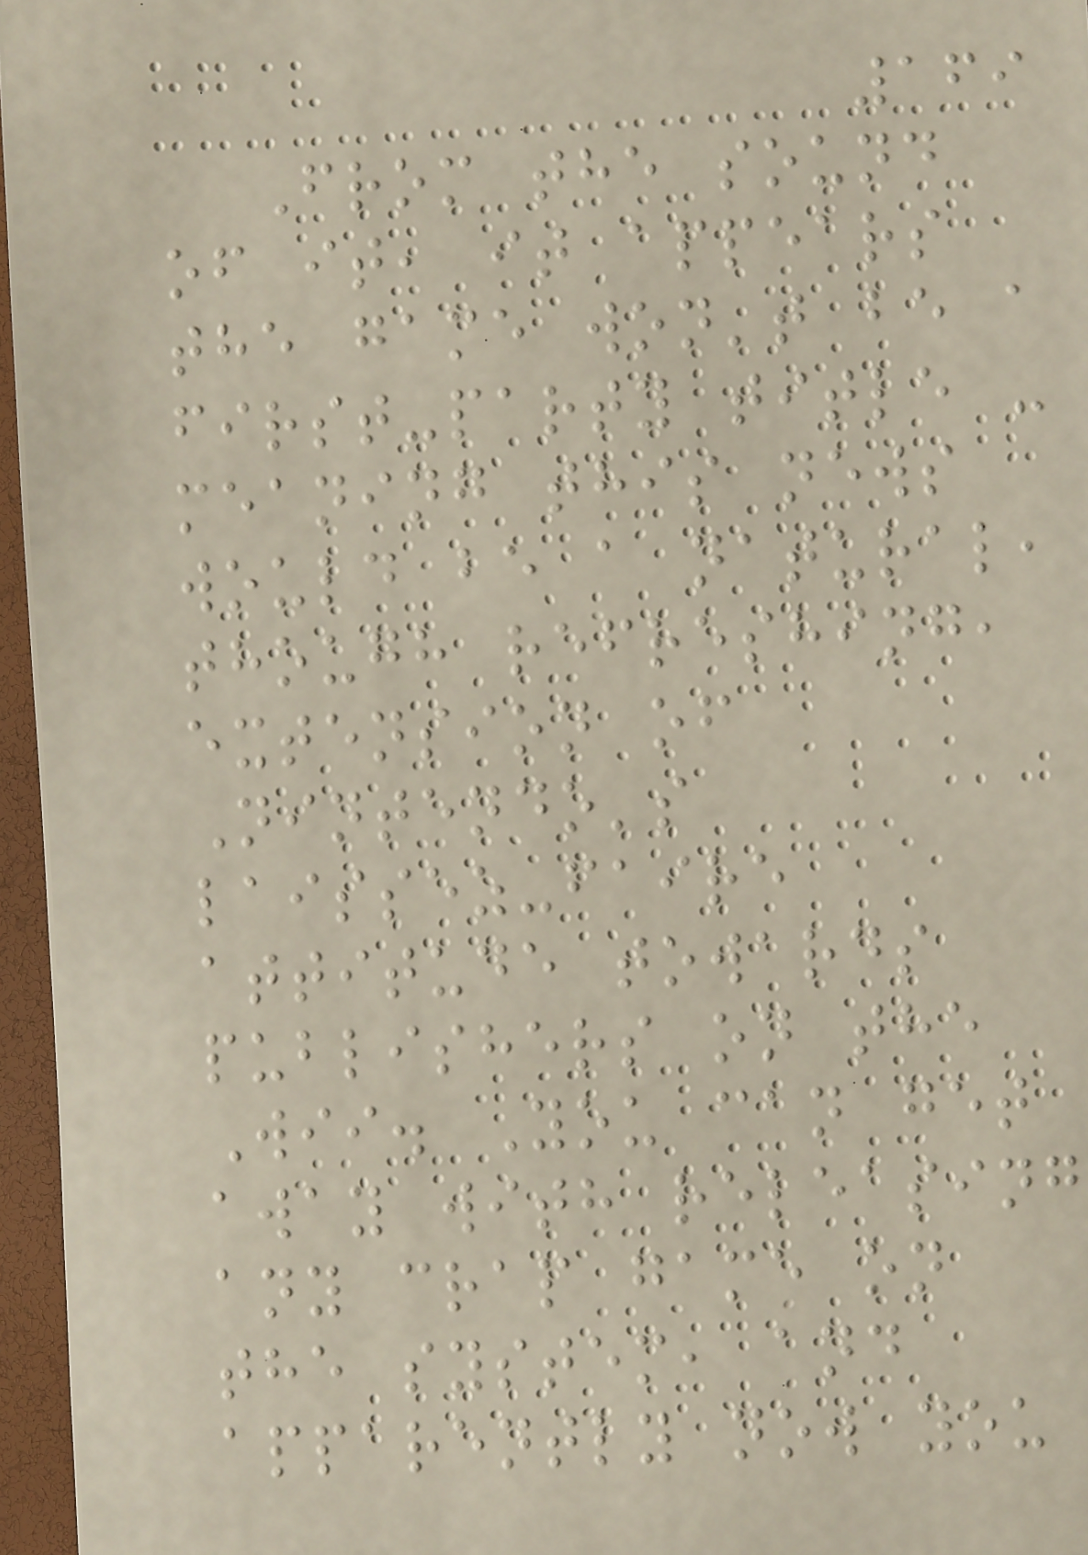169
From the sound
of it, it appears
the game won't be a
first-party title -
meaning this news
would be a natural,
though refreshing,
extension of
Nintendo's
laissez-faire
attitude towards
publishers on the
Wii. You can get
away with releasing
any crap game on
the system, and
apparently now you
